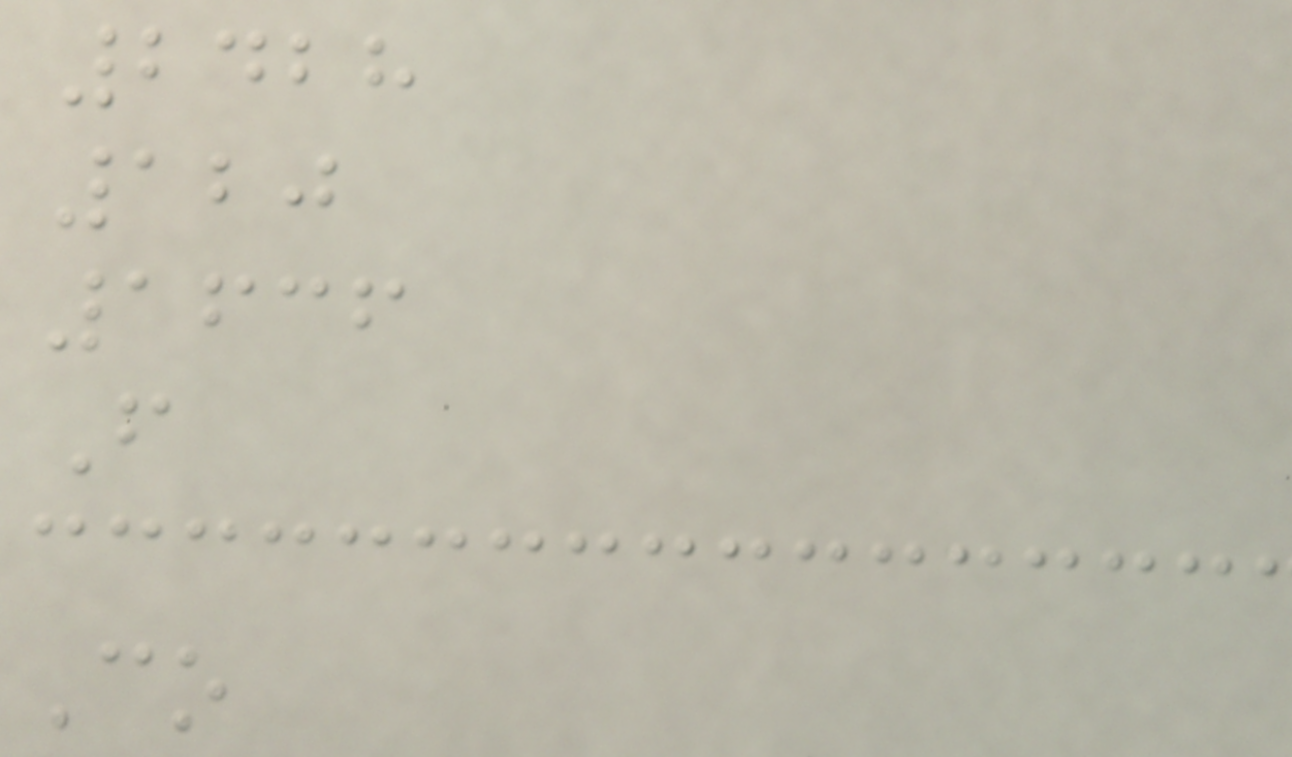2428
120
1636
F
Co
